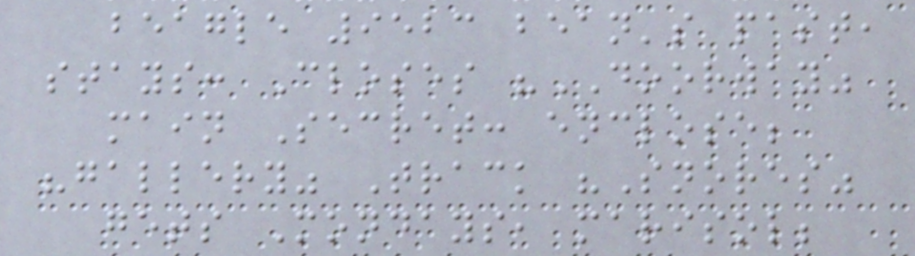beagle 9523 bean's past,
stays: Closes "DOORWAY"
main Secret: enclose;
"gallery" Track "Snores"
gets Mondays, marisol;
